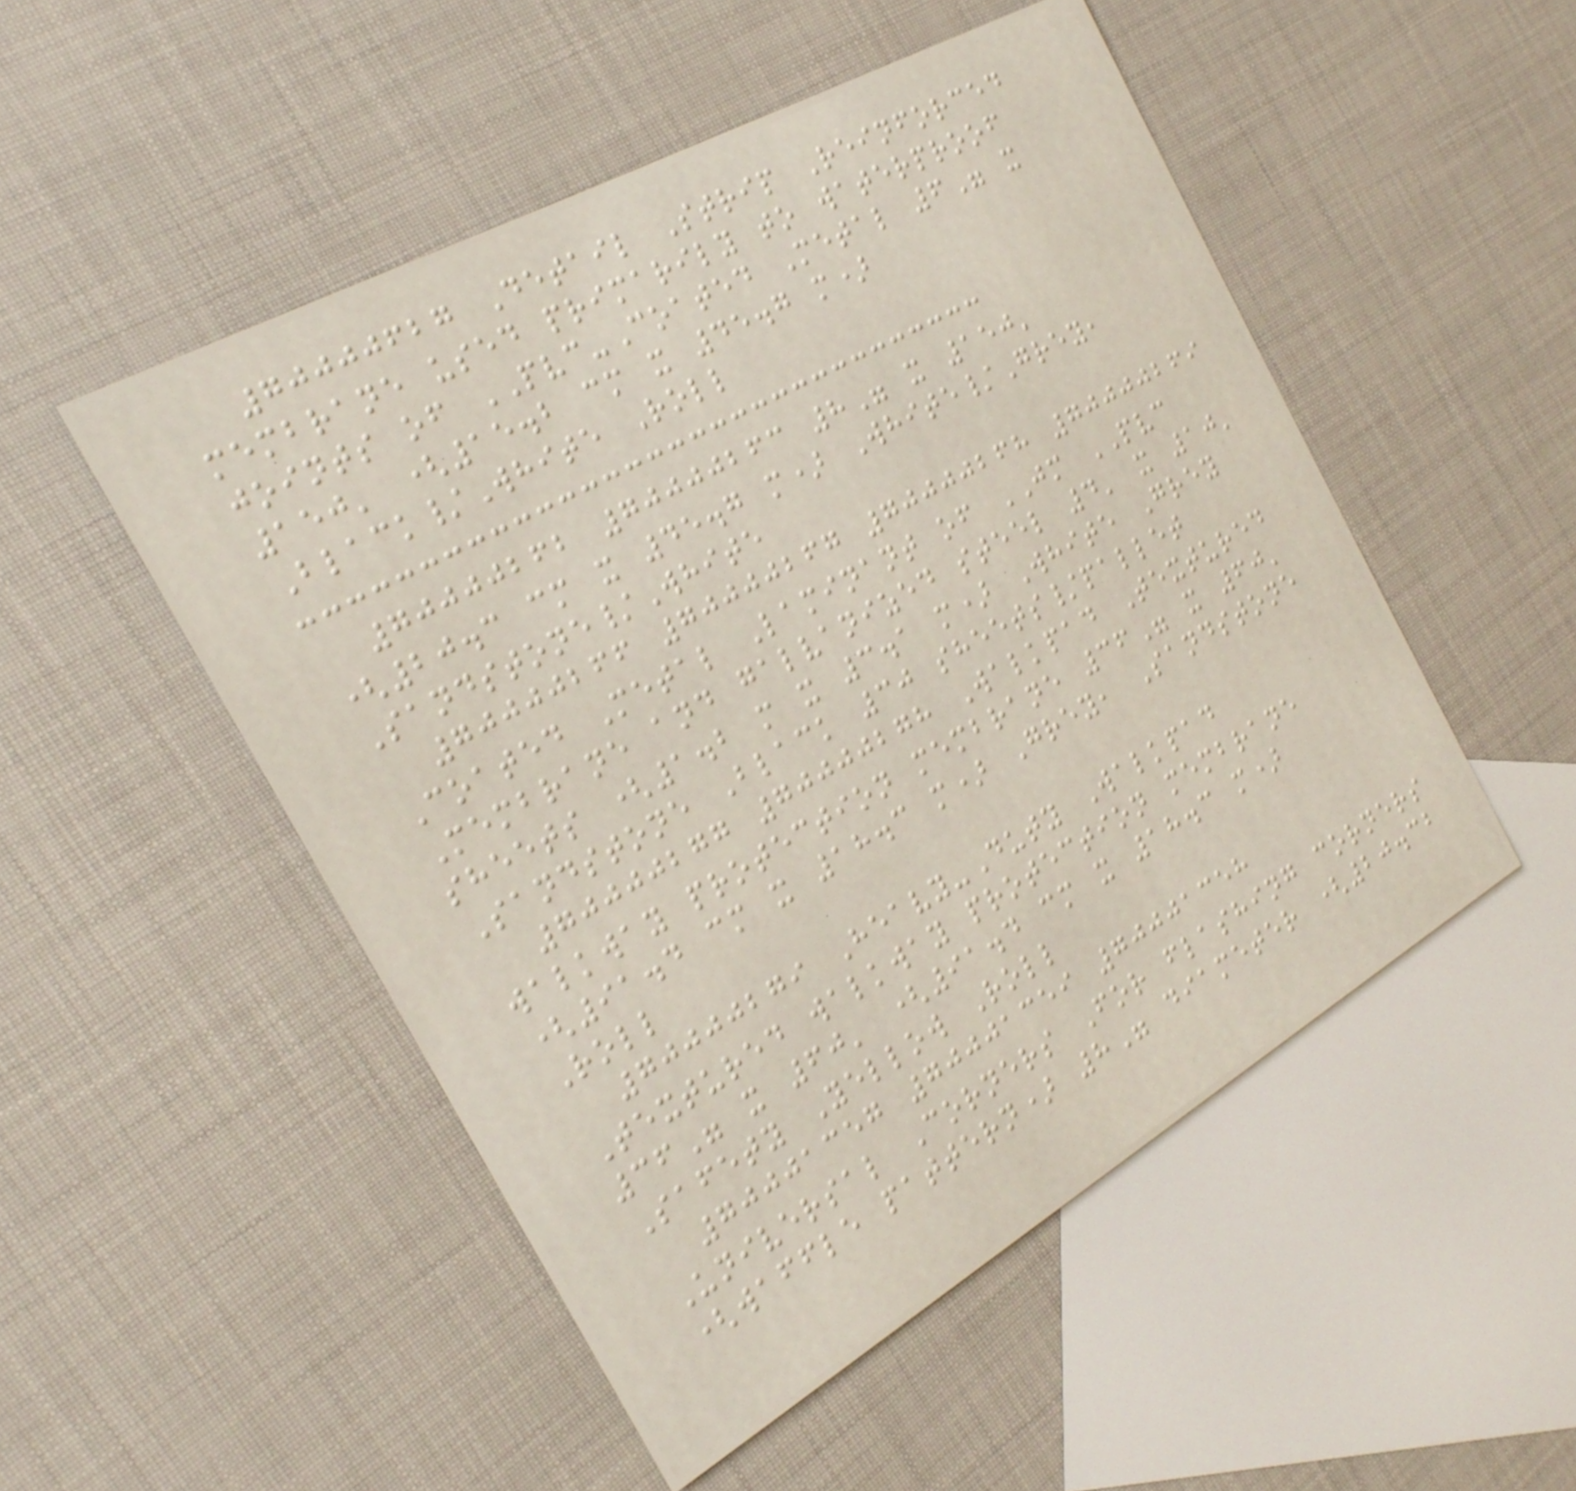70000627 Detail Strip Reinforced
membrane used primarily to waterproof
joints of PVC-Coated Metal 6" x
150' (15.2 cm x 45.7 m)
Black/White Roll
70000262 70000263 8" x 150'
(20.3 cm x 45.7 m) White/Grey,
Sandstone/White
70000266 70000267 70000268 70000269
Coated Metal Laminant of JM PVC
Membrane and galvanized steel 4' x 10'
sheets (1.2 m x 3.1 m) White Grey
Sandstone Black 30 sheets/pallet
70000277 70000278 Walkpad Textured
walkway protection membrane 36" x 60'
(91.4 cm x 18.3 m) Grey, Sandstone
Roll
70000279 Heavy-Duty Walkpad
Textured walkway protection membrane
36" x 60' (91.4 cm x 18.3 m)
Safety Yellow Roll
70001357 70001359 70001358
Universal Corners For flashing corners
(waffle pattern) 8" diameter (20.32
